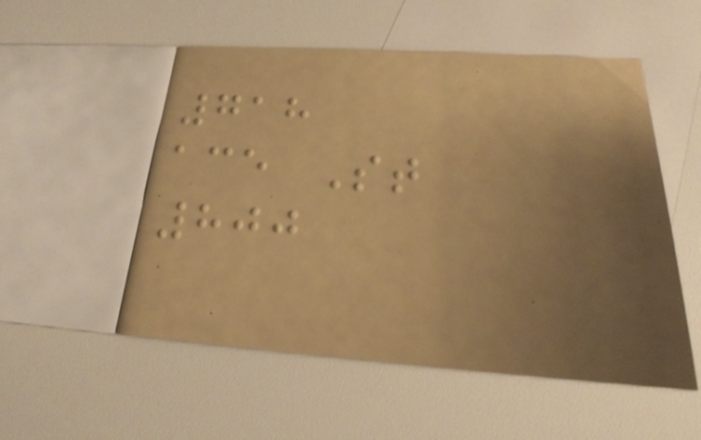718
ace St
800
